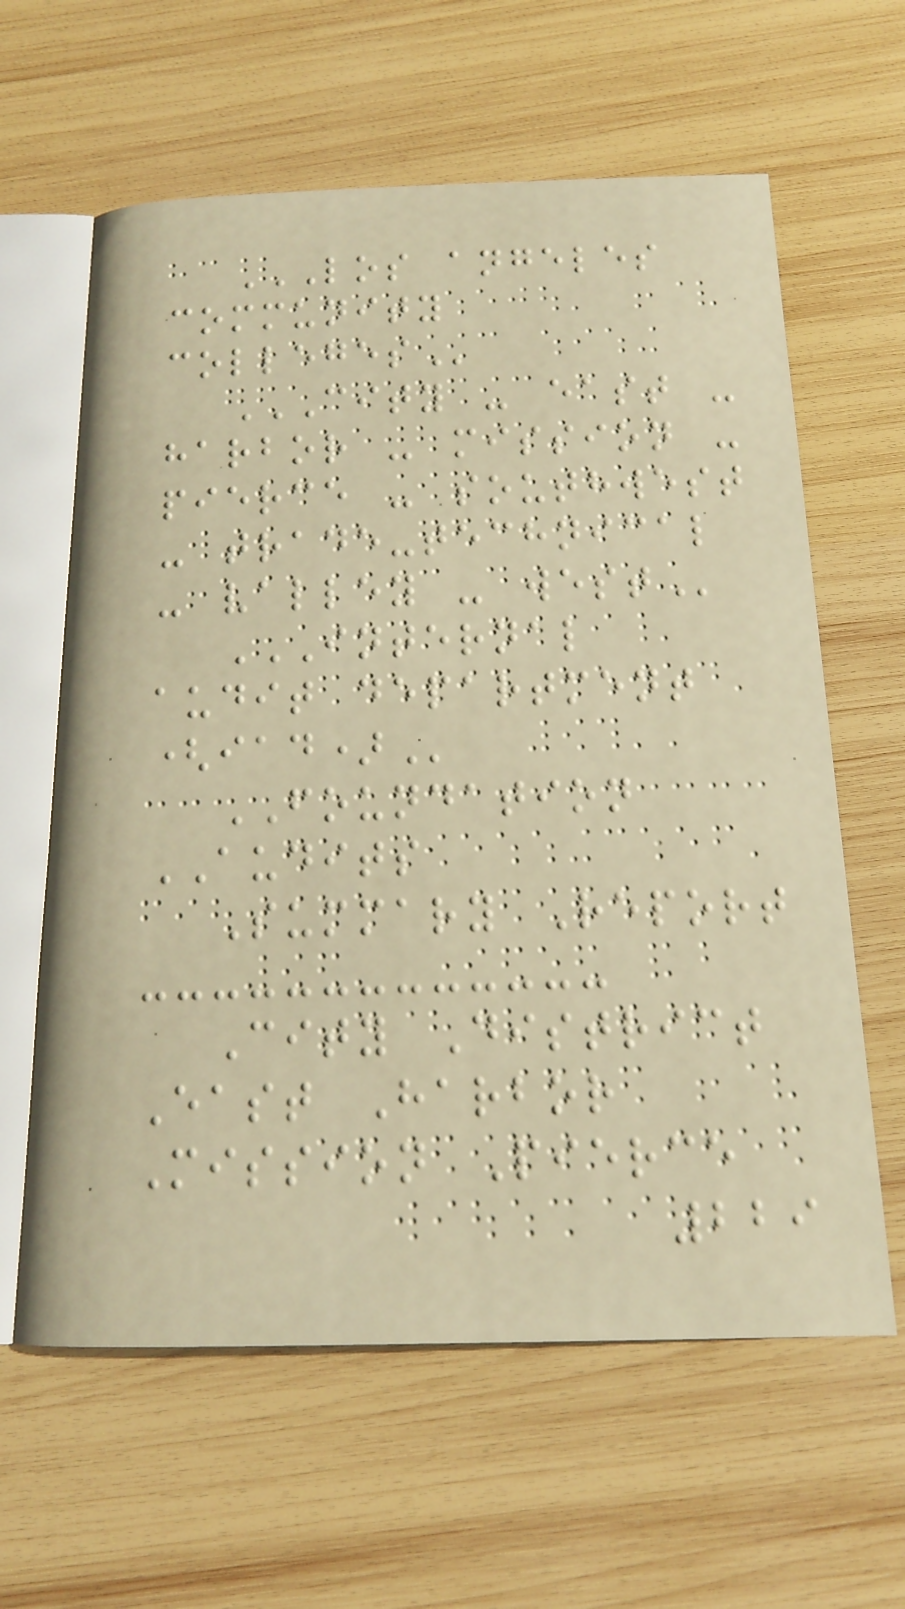LOS ANGELES
COMMUNITY
COLLEGES
CITY - EAST -
HARBOR - MISSION -
PIERCE - SOUTHWEST
- TRADE-TECHNICAL
- VALLEY - WEST
INTERNAL
AUDIT DEPARTMENT
(IAD)
FOUNDATION
AUDITS
Summary Report
City District
East Harbor
Mission Pierce
229
